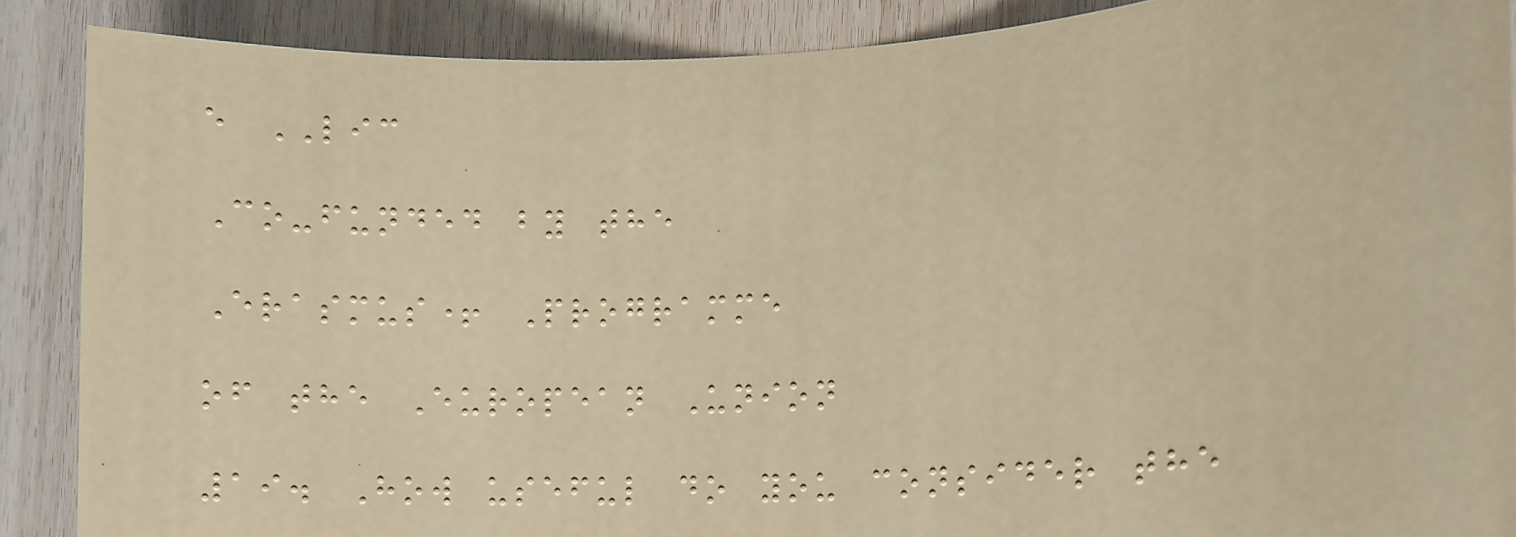e LIC
Co-funded by the
Erasmus+ Programme
of the European Union
19. How useful do you consider the
